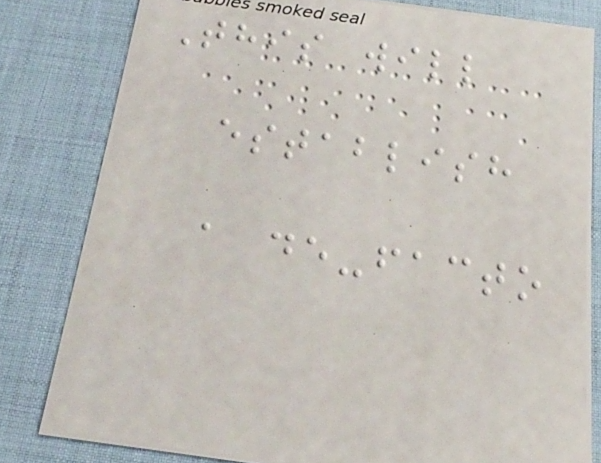This will
establish
a de-facto
